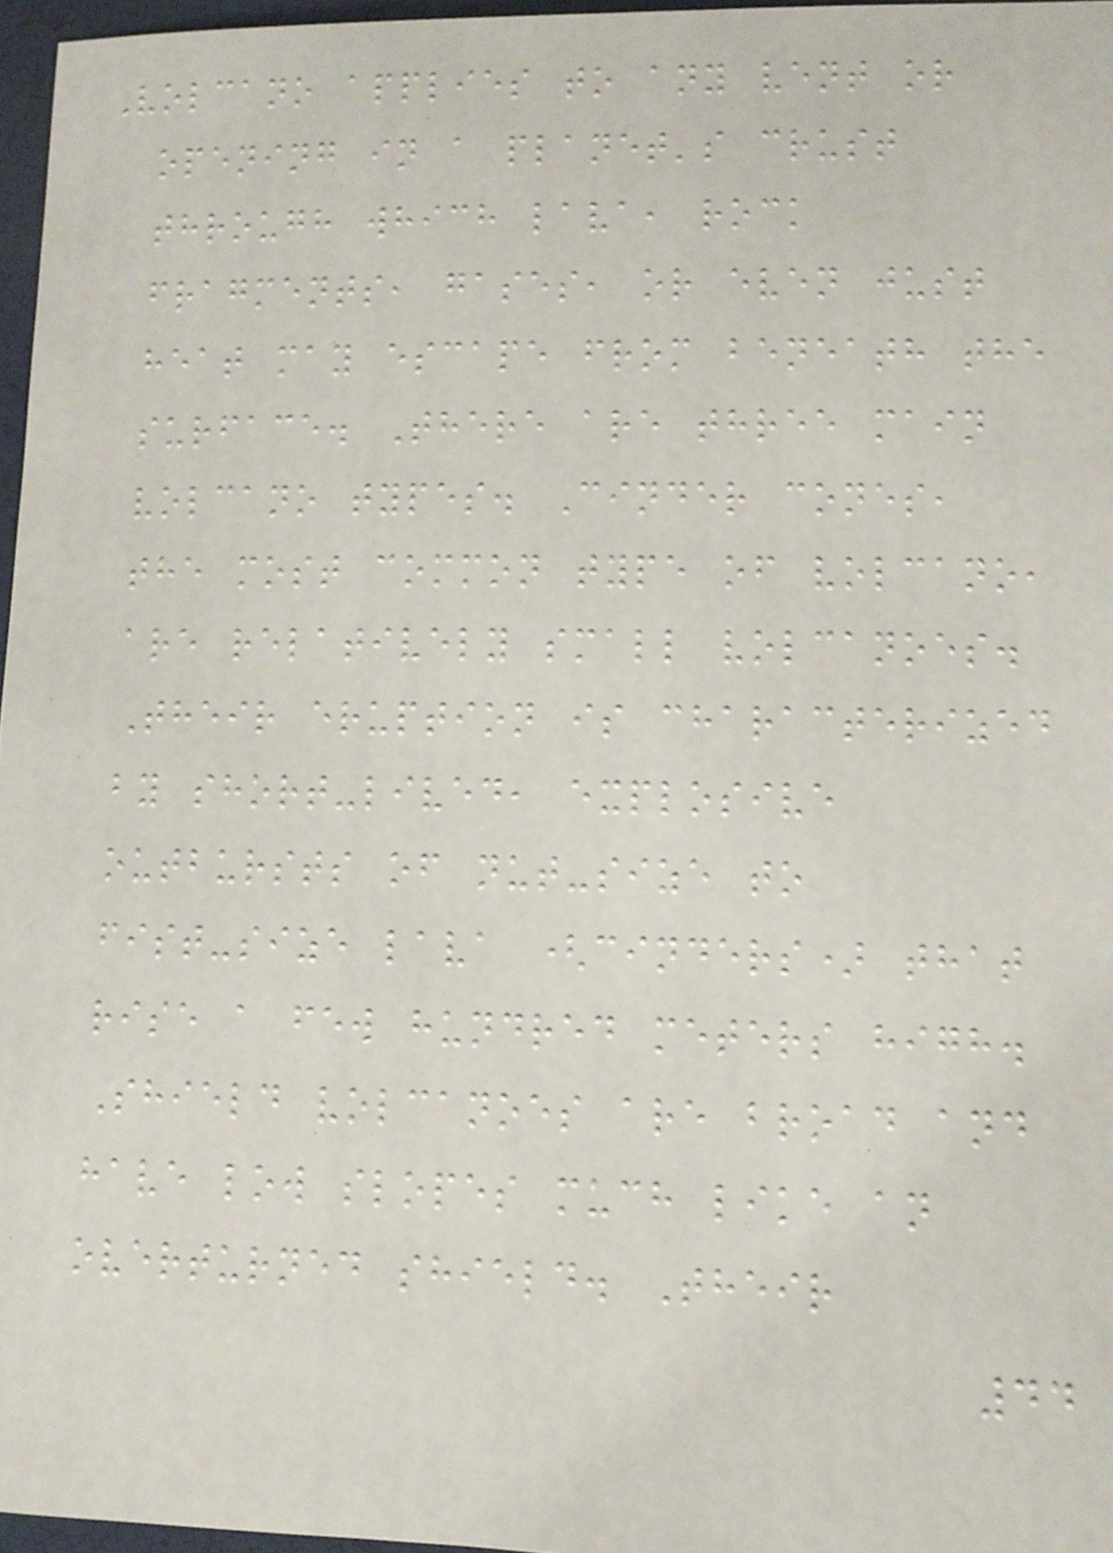Volcano applies to any vent or
opening in a planet's crust
through which lava, rock
fragments, gases, or even just
heat may escape from beneath the
surface. There are three main
volcano types. Cinder cones,
the most common type of volcano,
are relatively small volcanoes.
Their eruption is characterized
by short-lived, explosive
outbursts of nut-size to
fist-size lava (cinders) that
rise a few hundred meters high.
Shield volcanoes are broad and
have low slopes much like an
overturned shield. Their
44
